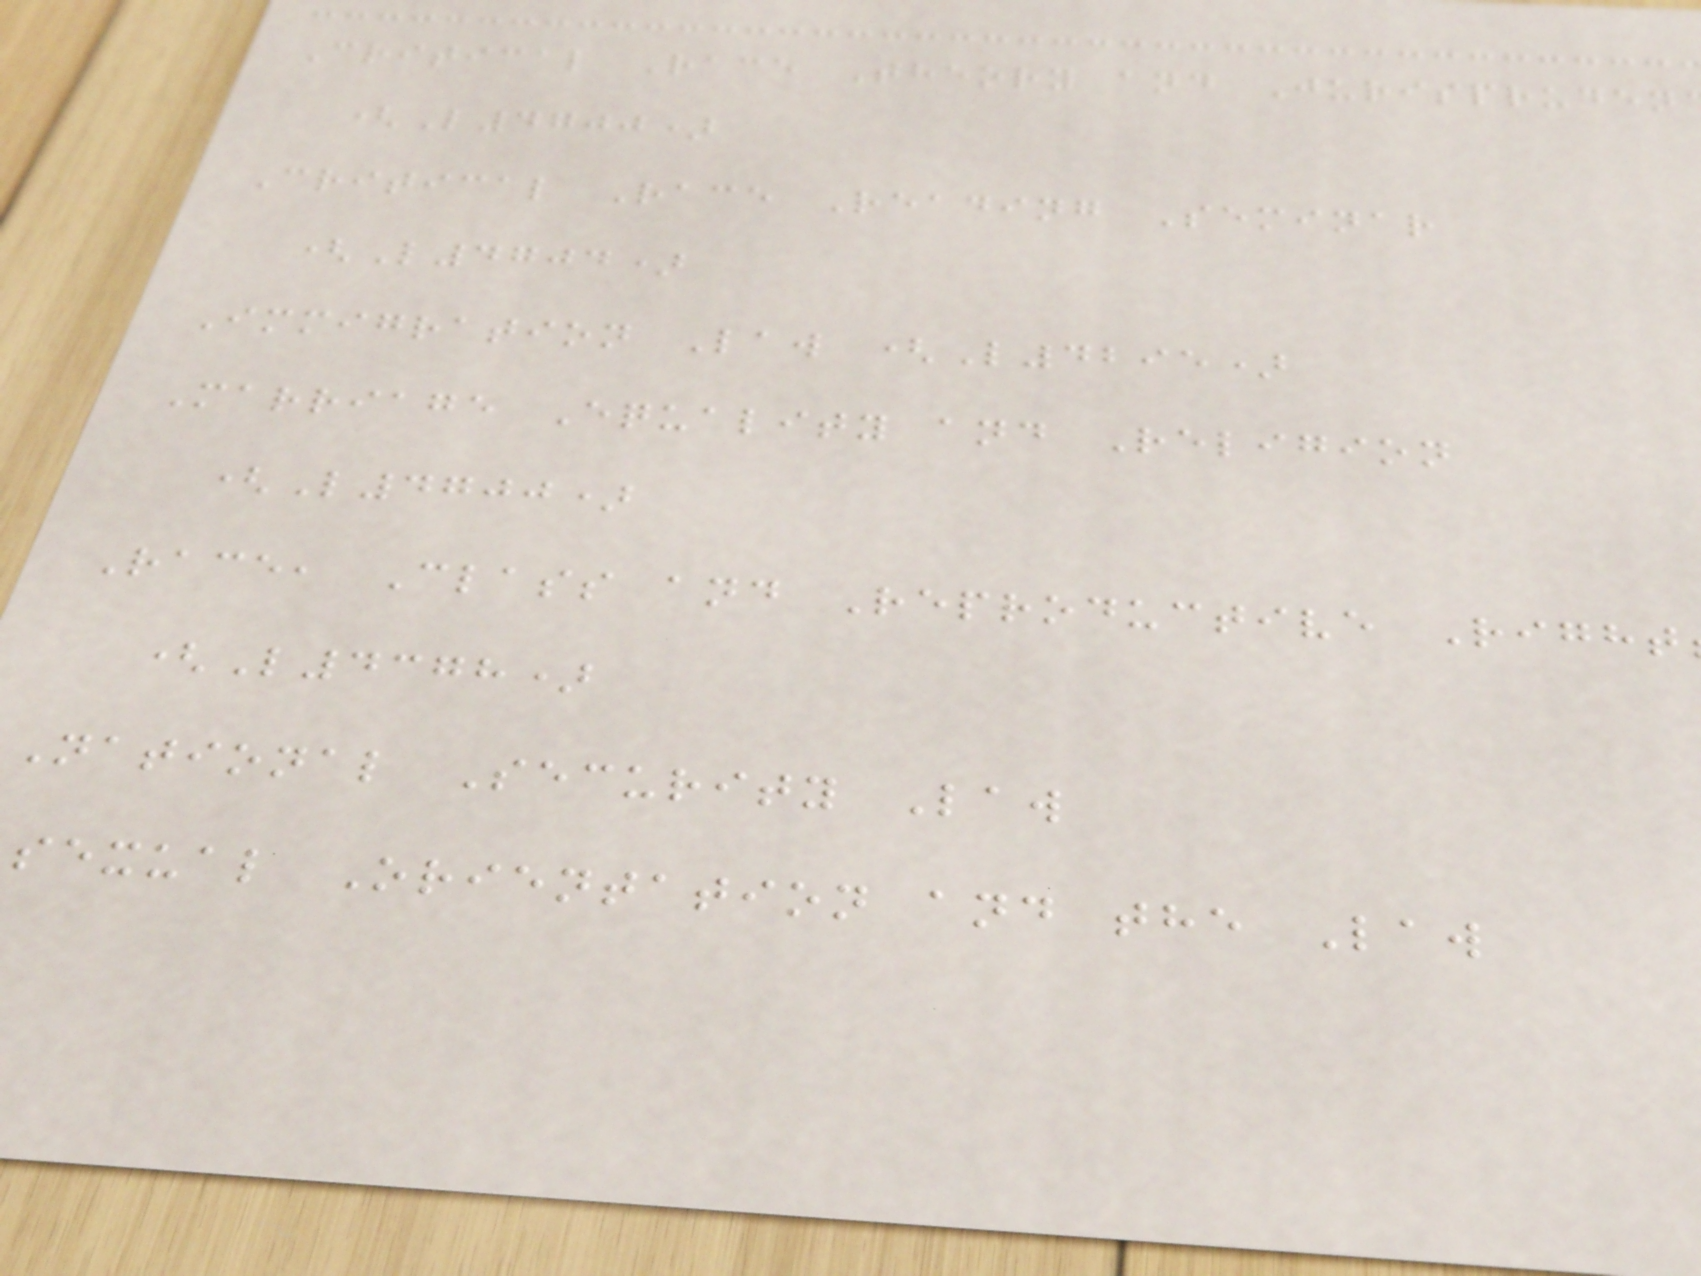Critical Race Theory and Jurispruden
(L4700)
Critical Race Reading Seminar
(L4704)
Immigration Law (L4295)
Marriage Equality and Religion
(L4700)
Race, Class and Reproductive Right
(L4378)
National Security Law
sexual Orientation and the Law
